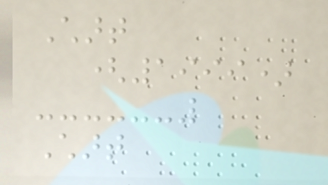Chart
(1999)
Chart
